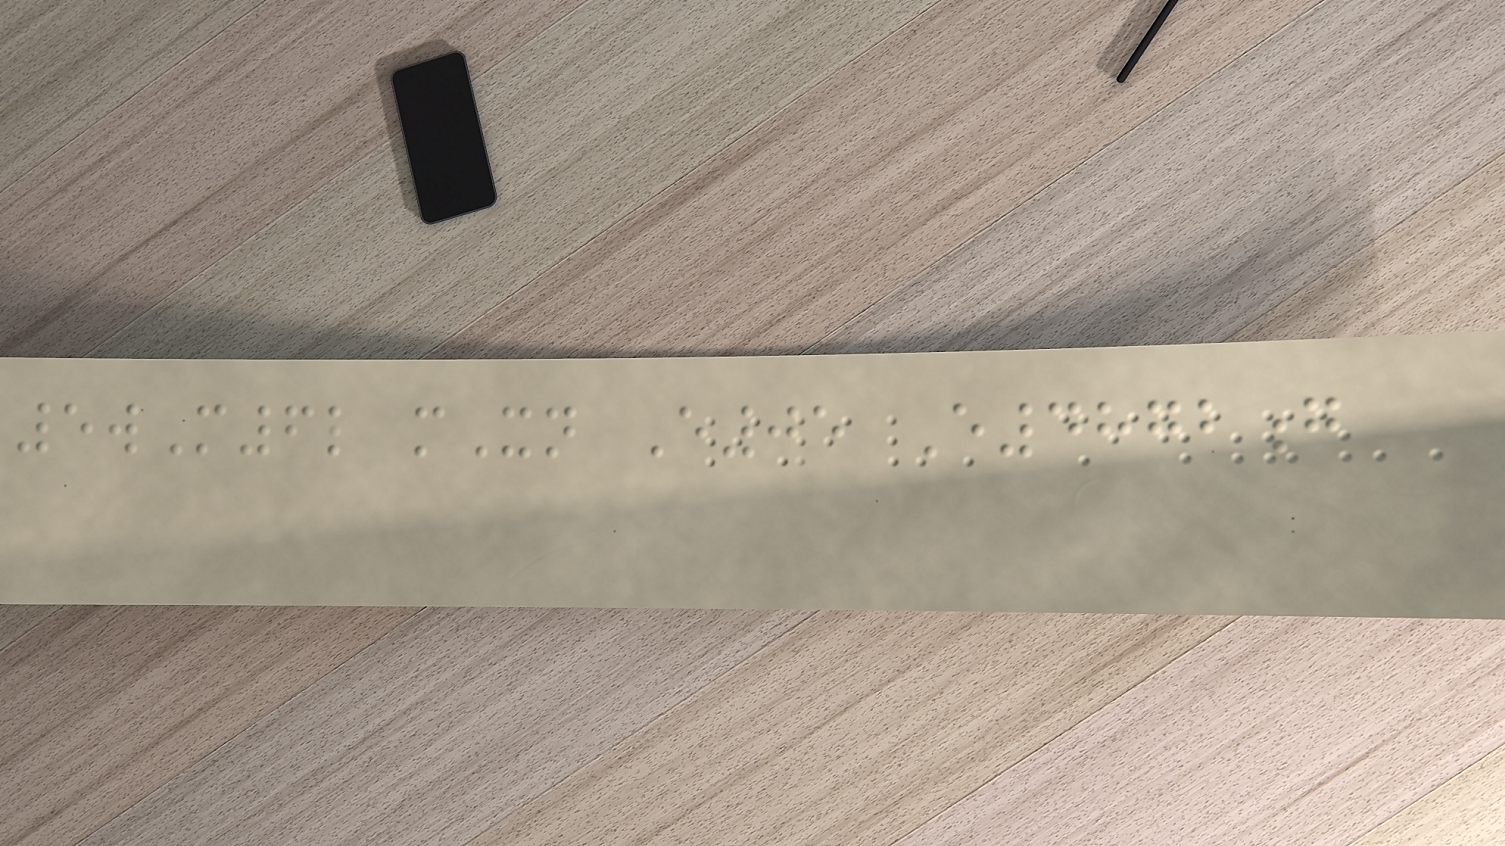5wM6l mXn E05 E4872g
